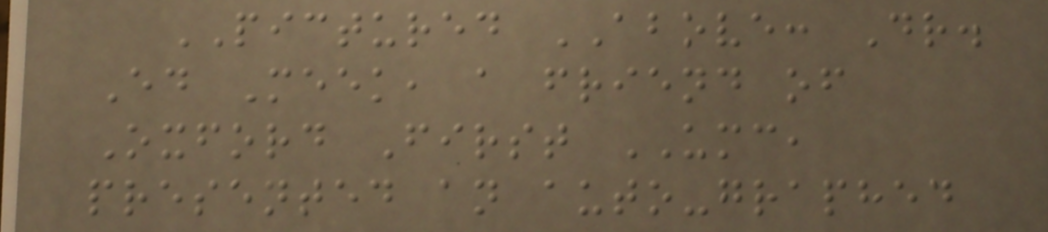PICTURED ABOVE: Dr.
Ed Meek, a friend of
Oxford First UMC,
presented an auto-graphed
